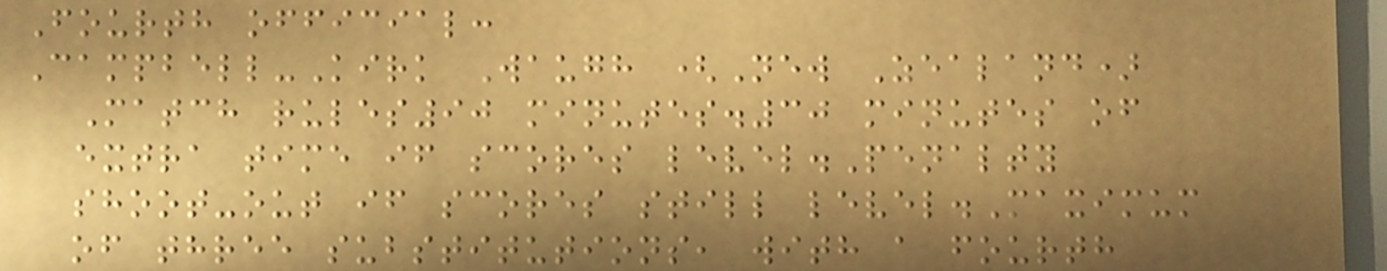Fourth official:
Campbell-Kirk Waugh (New Zealand)
Match rules90 minutes.30 minutes of
extra time if scores level.Penalty
shoot-out if scores still level.Maximum
of three substitutions, with a fourth
